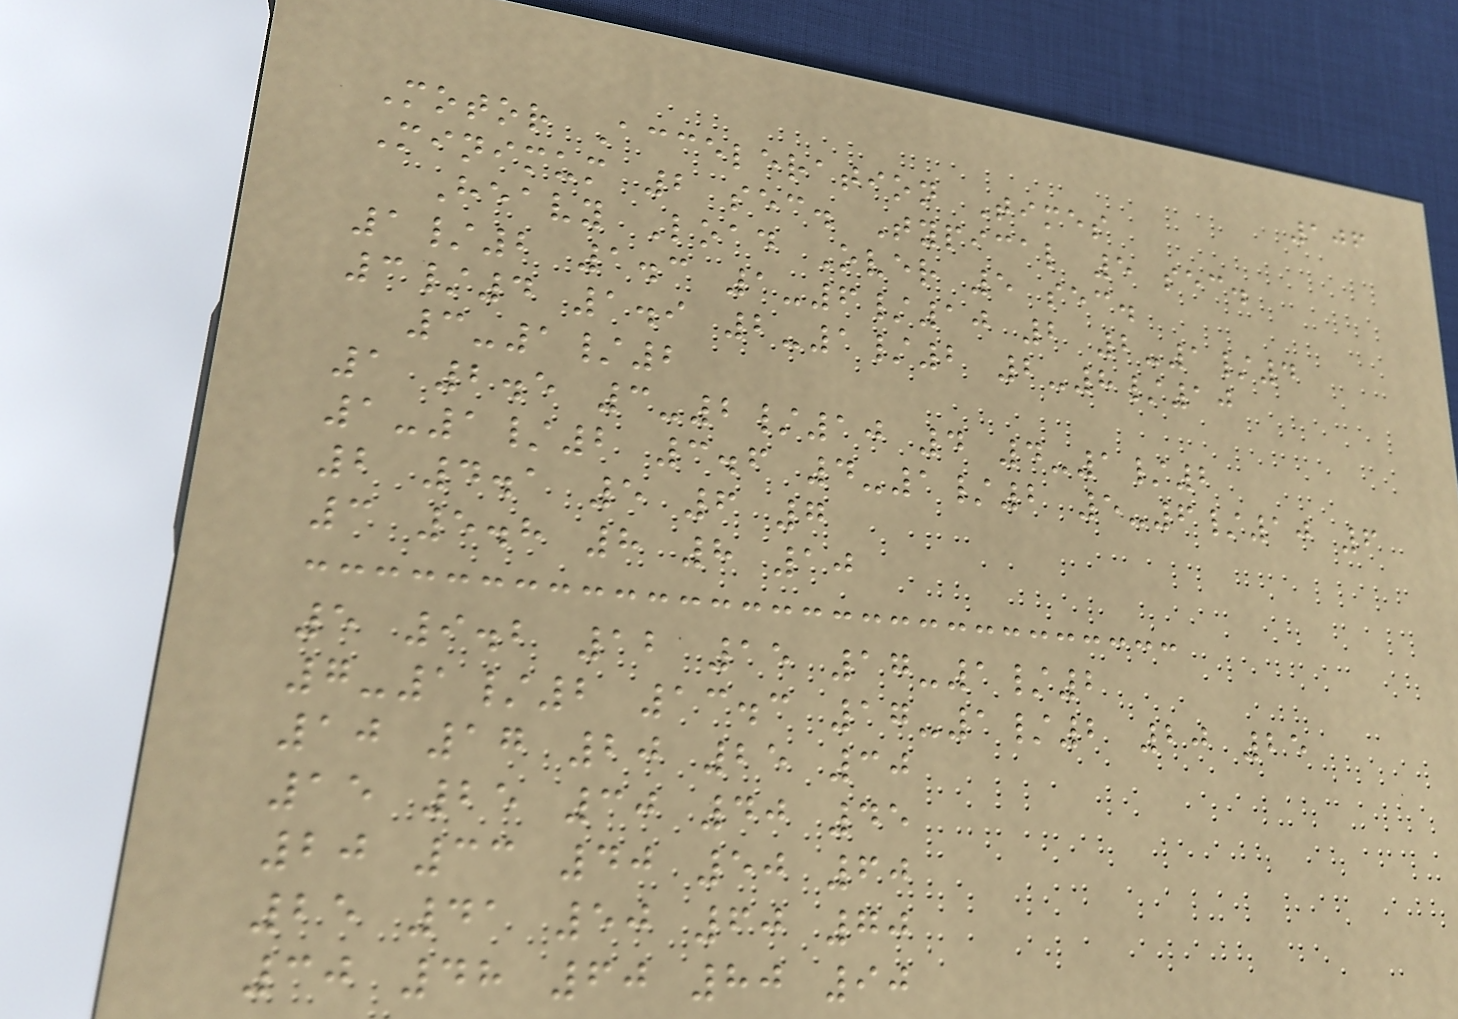106
Motor Acceleration Times
Minimum 2 sec. Typical 5 sec.
Heavy Load Over 5 sec.
1/2 1.3 1-6/10 2 2-1/4
3/4 1.9 2-1/2 2-8/10
3-1/2
1 2.5 3-2/10 4 4-1/2
1-1/2 3.6 4-1/2 5-6/10 6
2 4.1 5 6 7
3 5.8 8 8 10
5 9.2 12 15 17-1/2
7-1/2 13.3 17-1/2 20 25
10 17 20 25 30
15 25 30 40 45
20 33 40 50 60
25 41 50 60 70
30 48 60 80 90
